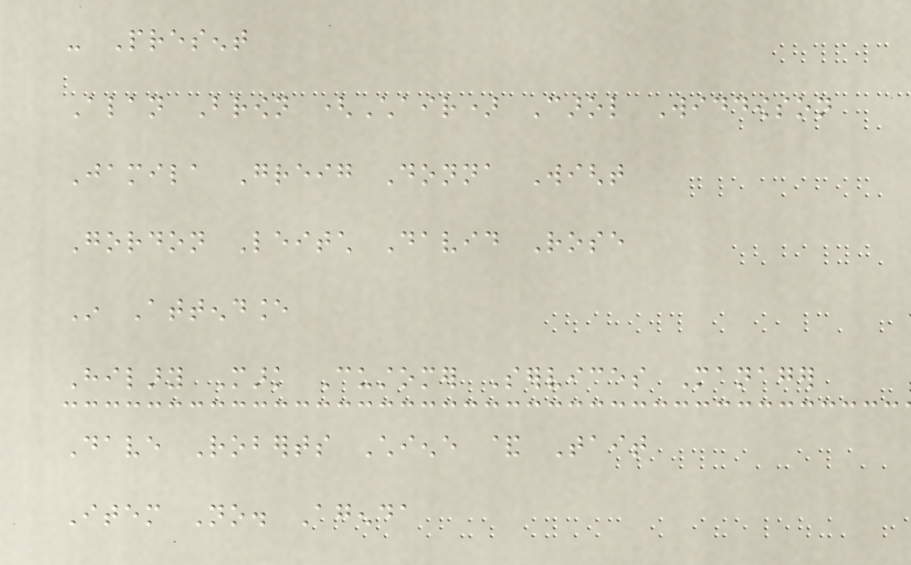- Present
Alan Brown (Chair) Carol Widdowson
Jamila Greig Donna Wight
Gordon Leitch David Rose
In Attendance
Hilary Mark Customer Services Manager
Dave Roberts Chiene & Tait
Item No. Agenda
